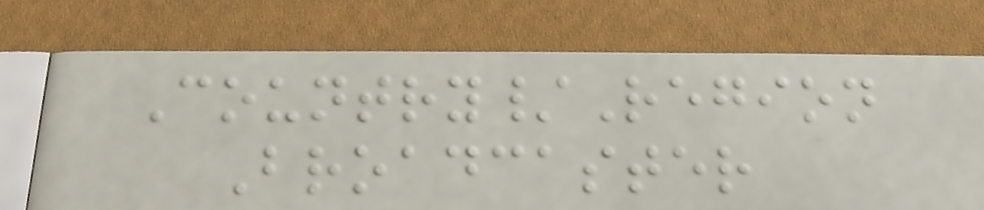Country/Region
Broadcaster
